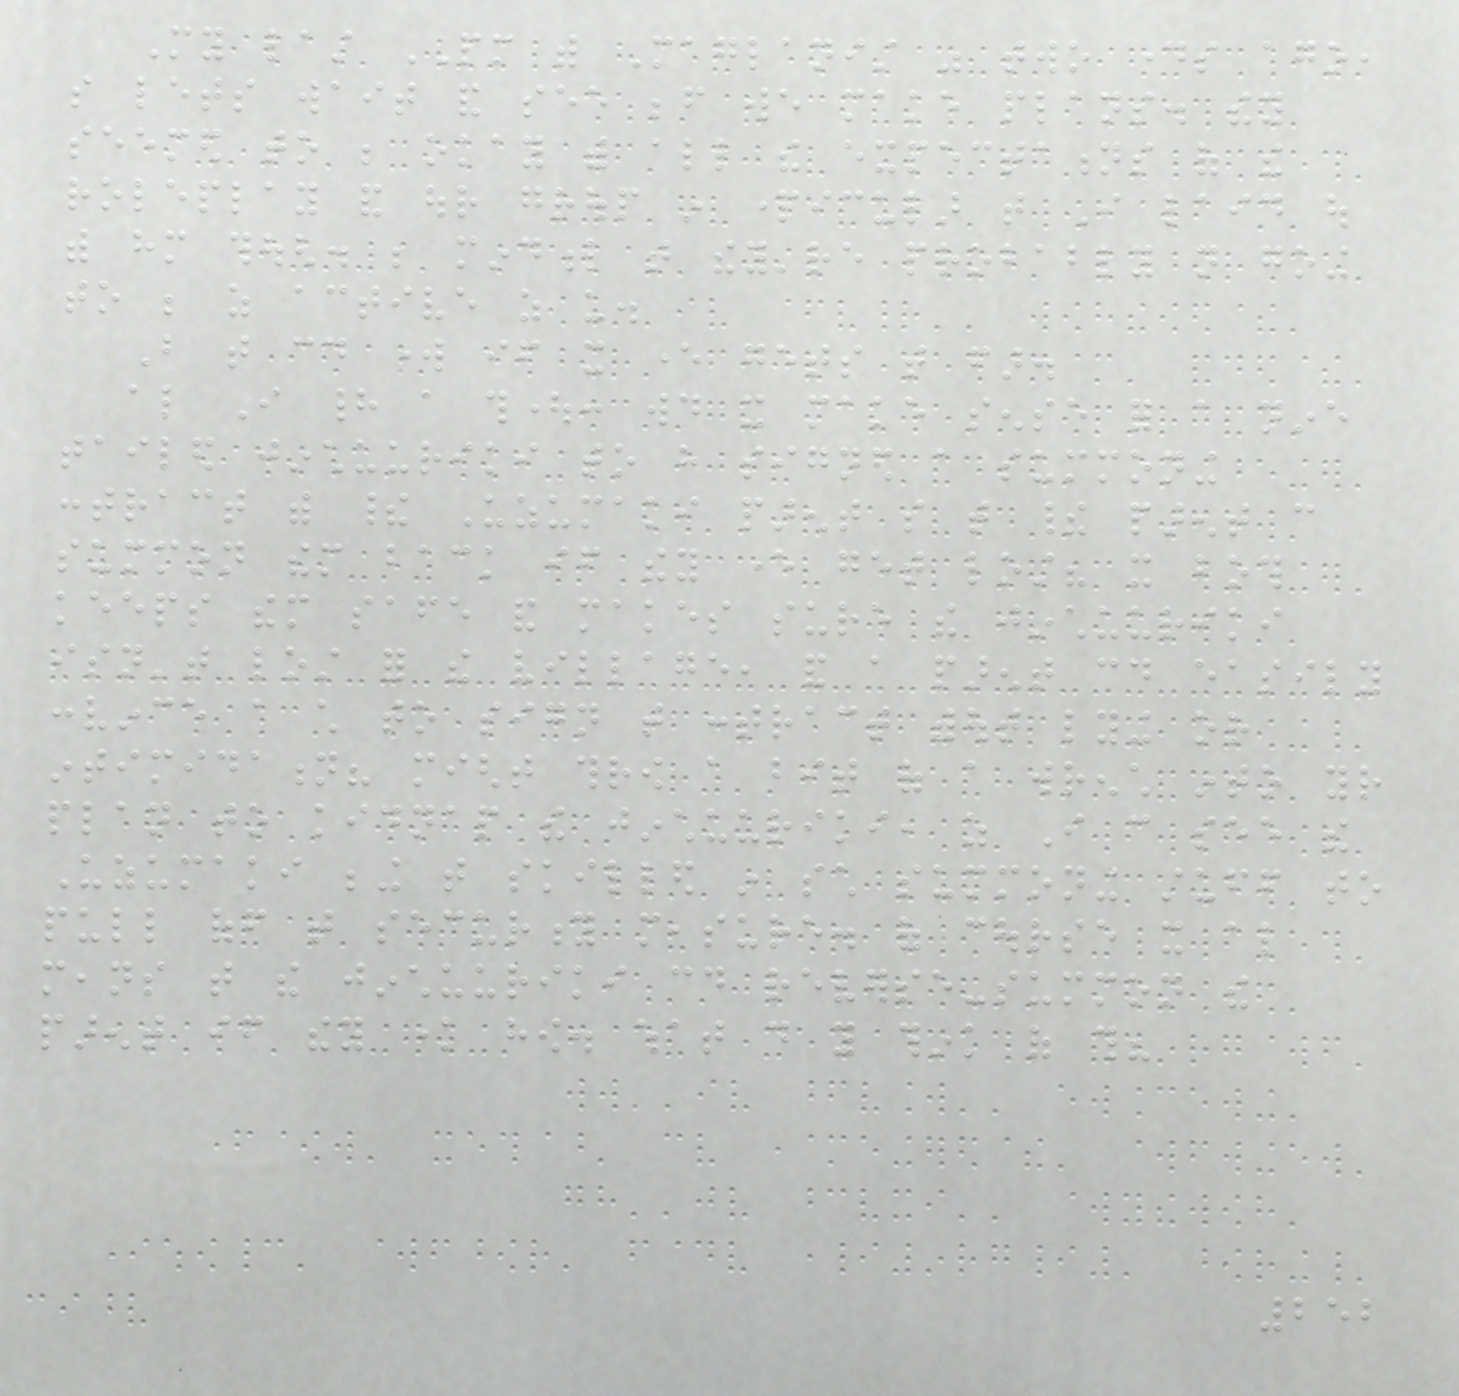My last PM with Maglanist was two days ago,
so lets wait and see before we make plans. they
seemed to be okay with all the expectations of the
roleplay and our group in particular that I laid out
with him though. be mindful that they're probably not going
to be as active as us.
But that could work if it ever gets that far.
also I had a thought: would it make sense for a nine
tailed jinchuuriki to have signed a summoning
contract with their Uzumaki parent so that their parent can
summon them back if they ever get lost? it both
keeps them safe and makes sure the jinchuuriki
isn't lost for the village, and a parent could easily
convince a child to sign that contract without lying or
intimidation? might throw a bit of a wrench into your
plan to kidnap the jinchuuriki, as I can see the
Uzumaki being that skilled in such summoning stuff to
pull off that security measure. of course it also
means that the jinchuuriki could reverse-summon the
parent if they know how. what do you think of this?
252
